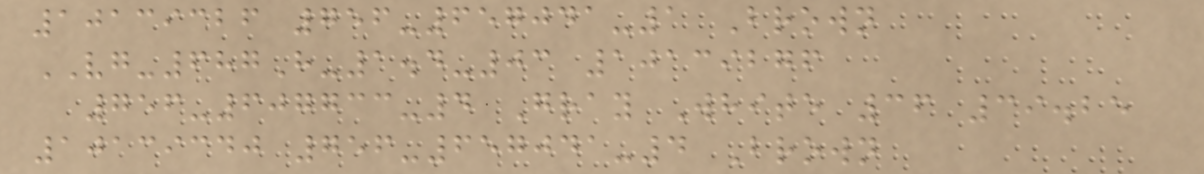10139326 756-657041-1 Brown
VG-687H-1.4-03 10139276
756-607733-4 Gray White 36 39.25
10139340 756-657041-4 Brown
